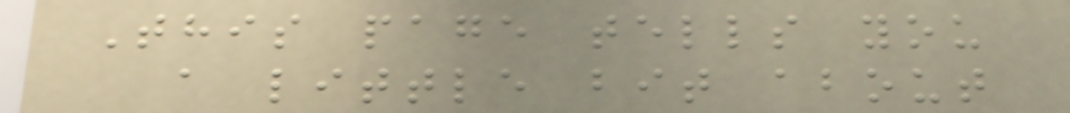This page tells you
a little bit about
